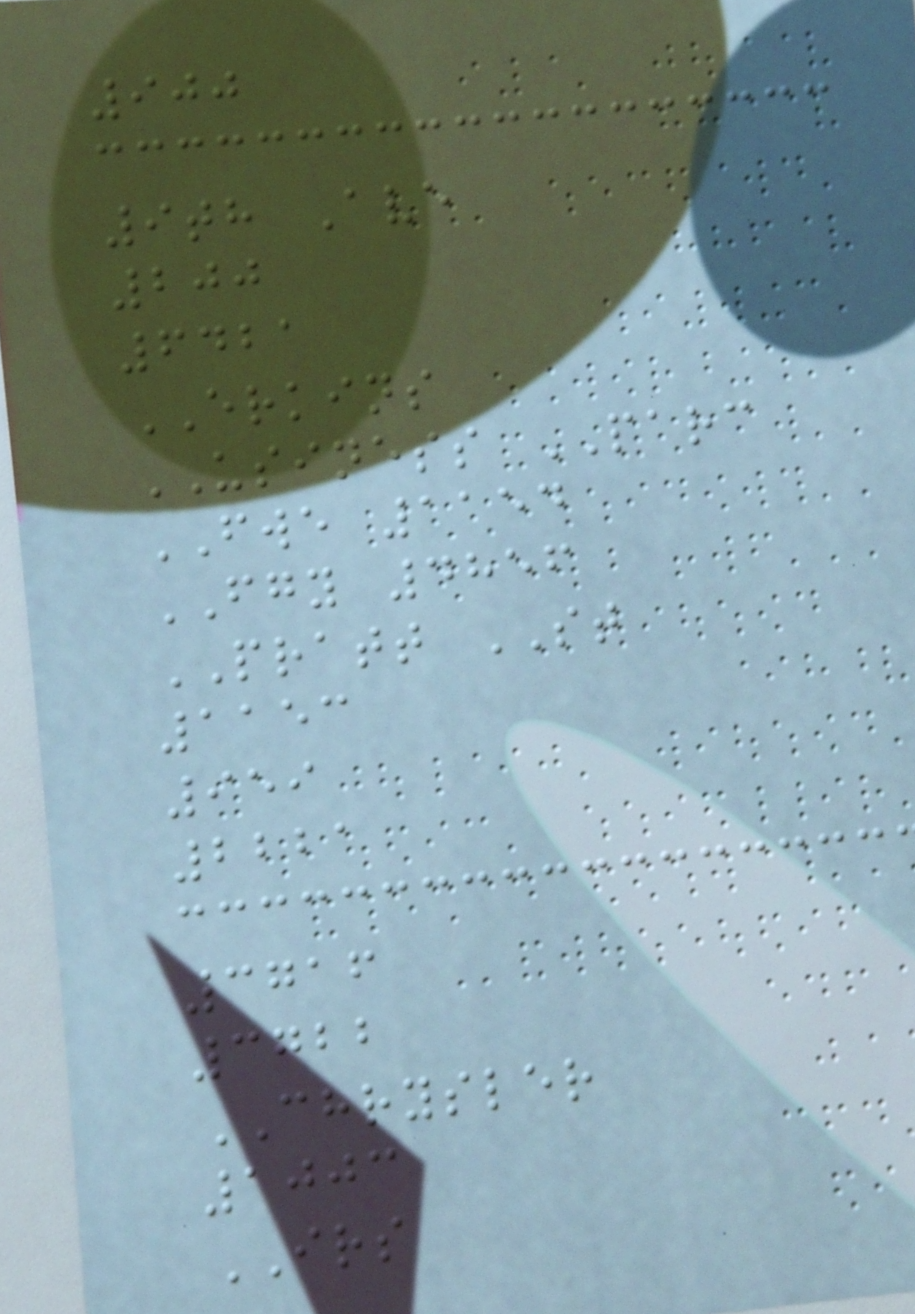900
9th Ave
200
6421
ERKINS
USINESS PARC
FWE 1154
FGY 4856
PRATT ST
1153
959
2221
3716
3722
CHRYSLER
1003
IRS
